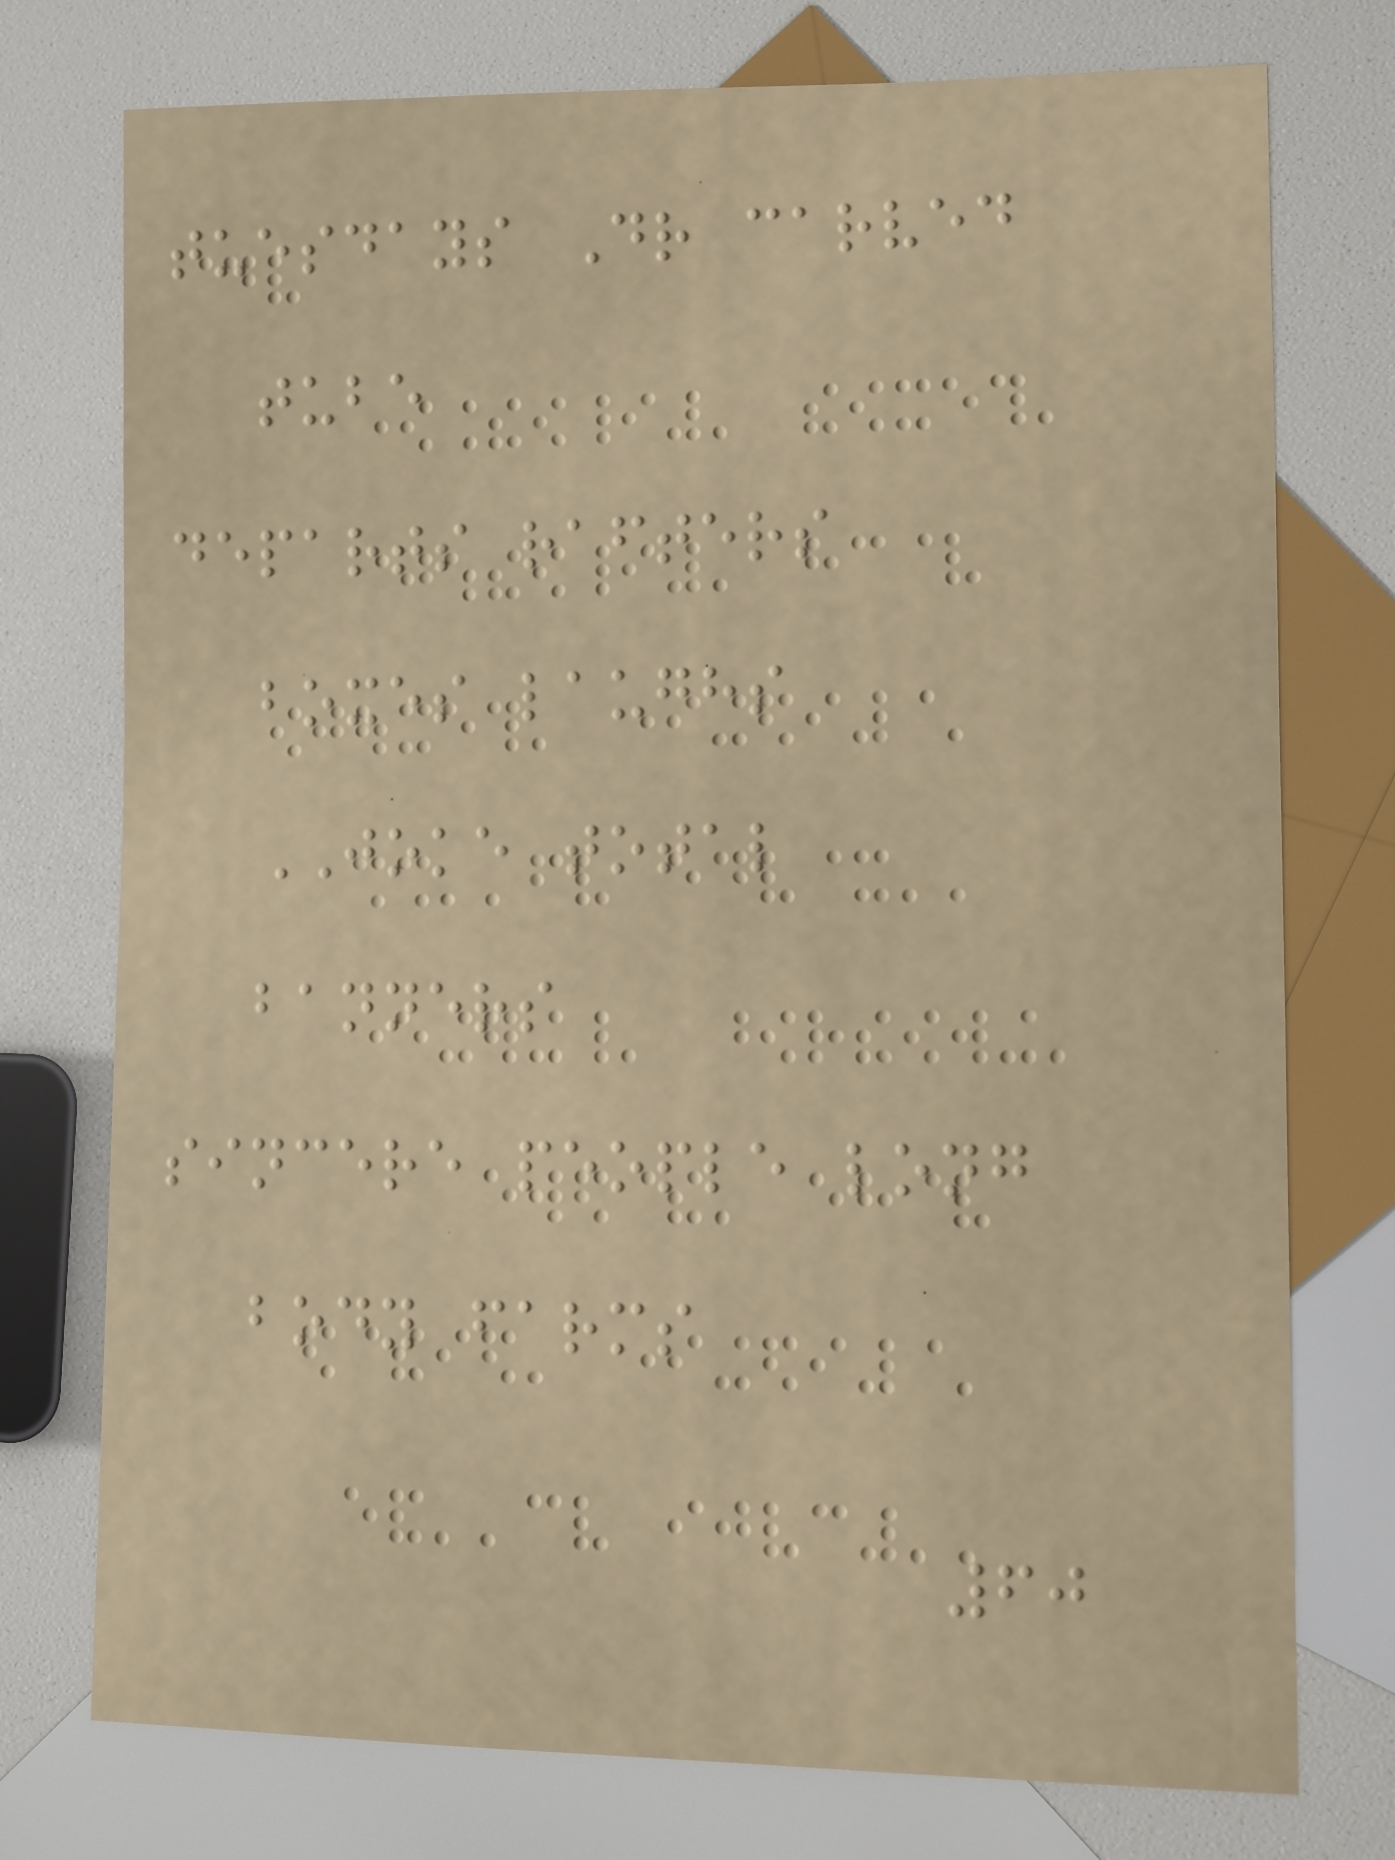tuesdays Dr carved
tube
departs rafters
boxes laughs
JOKE total
banners
sincere people long
body farms
60
